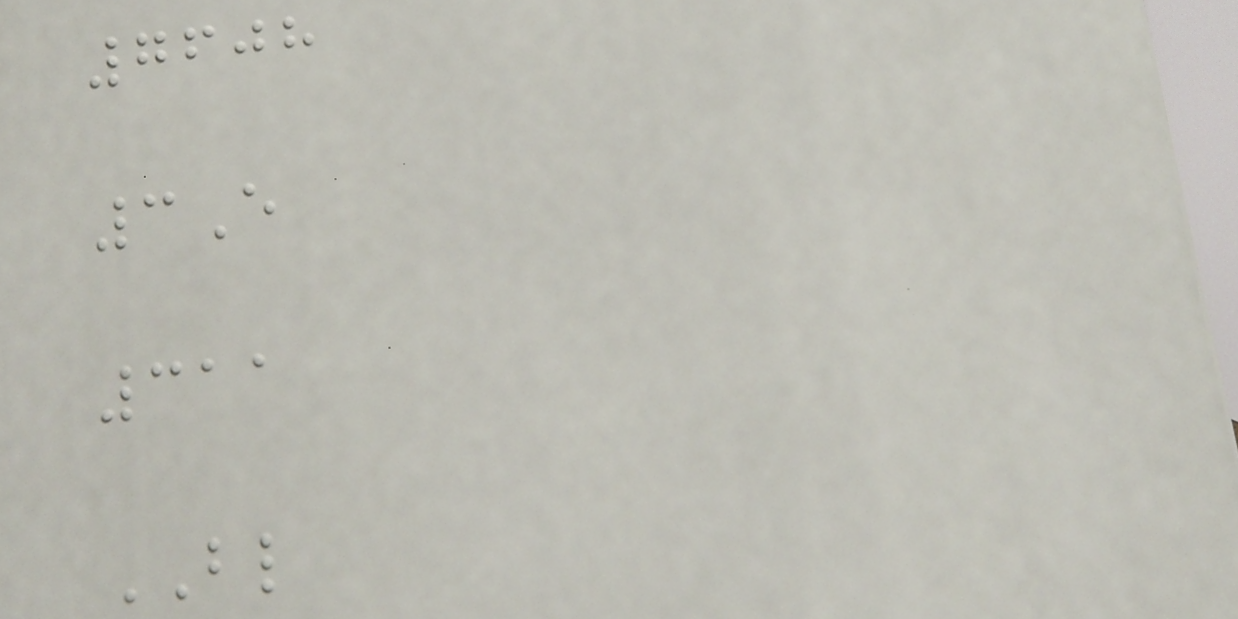7608
3E
311
BL
